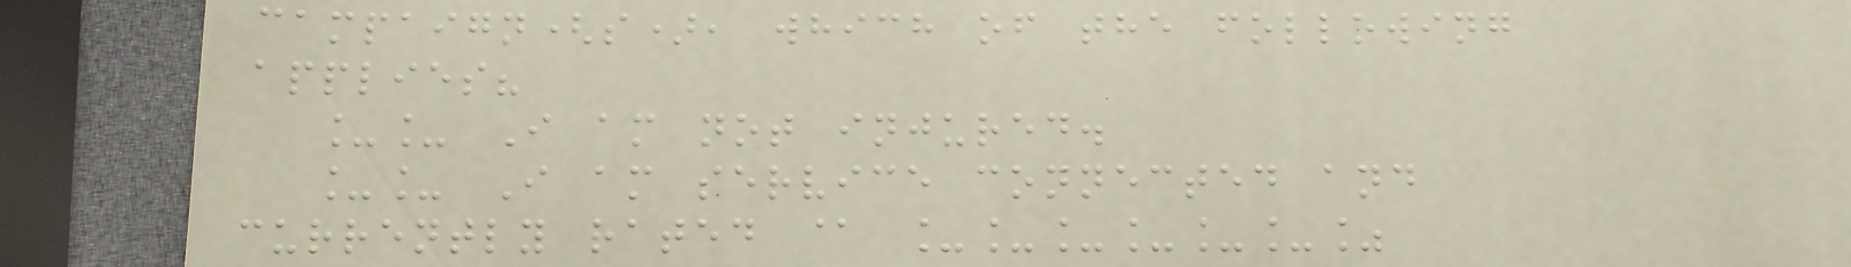campaign(s), which of the following
applies?
__ I am not injured.
__ I am service connected and
currently rated @ ______%
